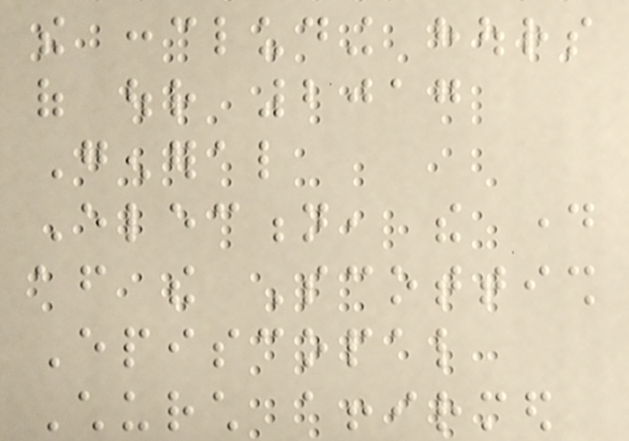the concluding hours
of our 2017
General
Election, the day
after the Scottish
Episcopal
Church affirmed
